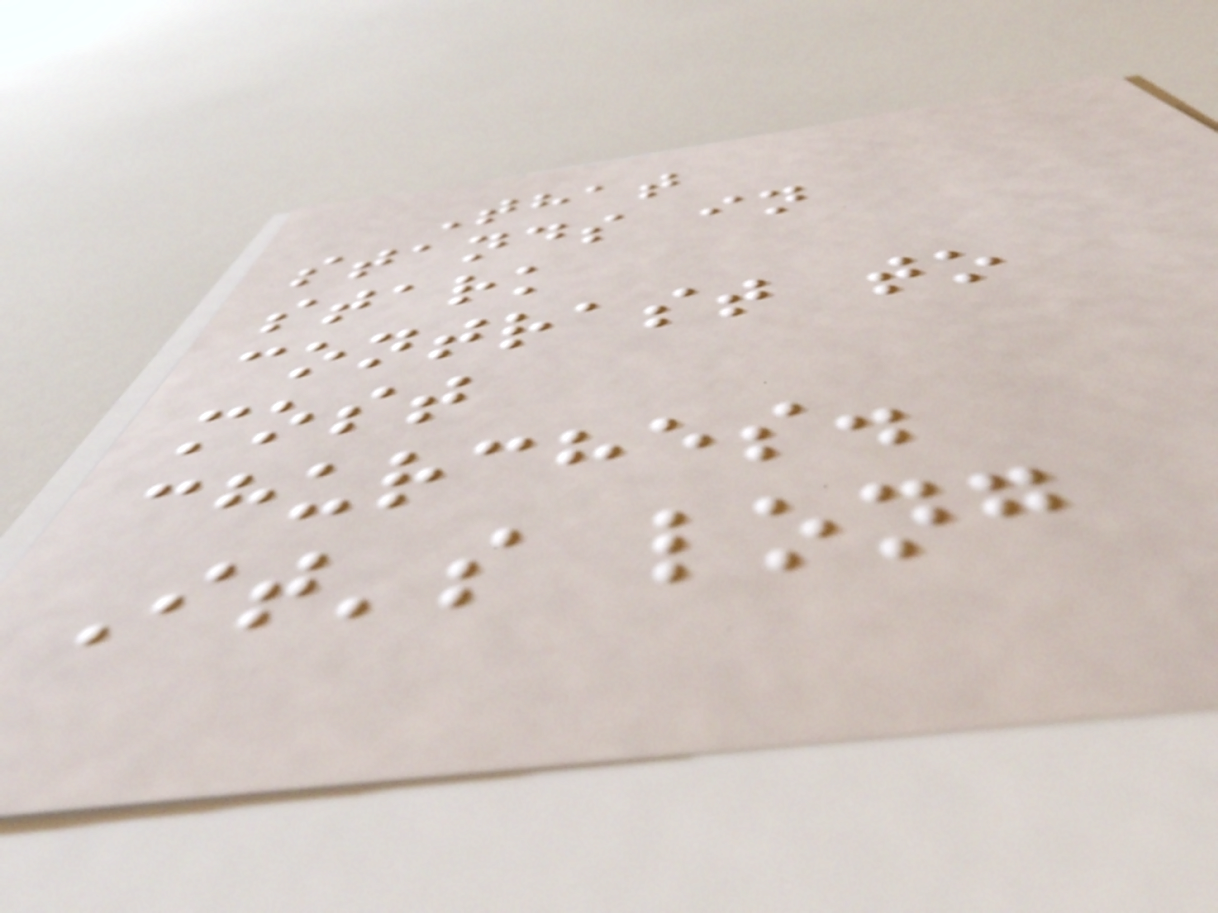That
stands in
stark
contrast to
most
churches.
It's long
